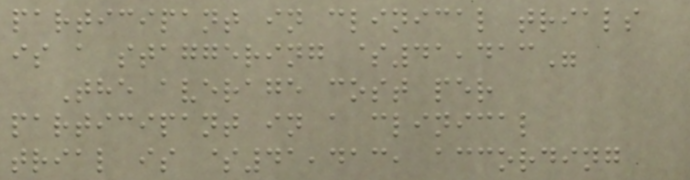participant in clinical trials
is a staggering $41,413"
The average cost per
participant in a clinical
trial is $41,413, according
